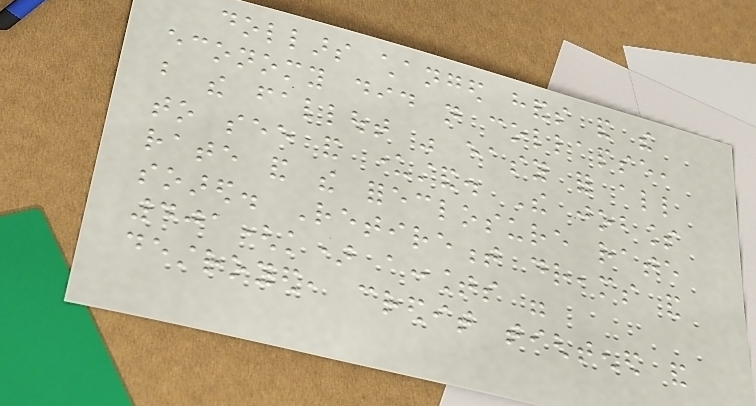dollars changed hands and the
economy did not collapse,
but the fallout was easy for all
to see and understand. The jobless
rate and the foreclosure rate
soared. Retirement dreams and
401(k) accounts were
destroyed, credit tightened and
